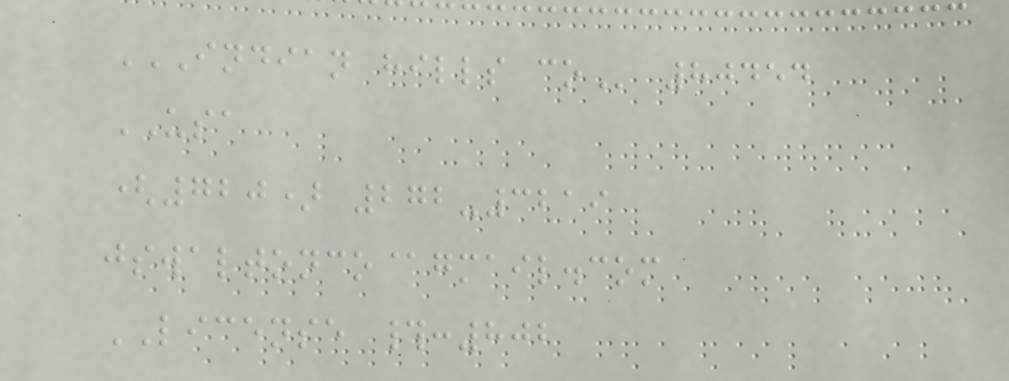INDIAN HILLS CO 80454
USA
(720) 272-3219
jswaltonco@gmail.com
LICENSE #:802
